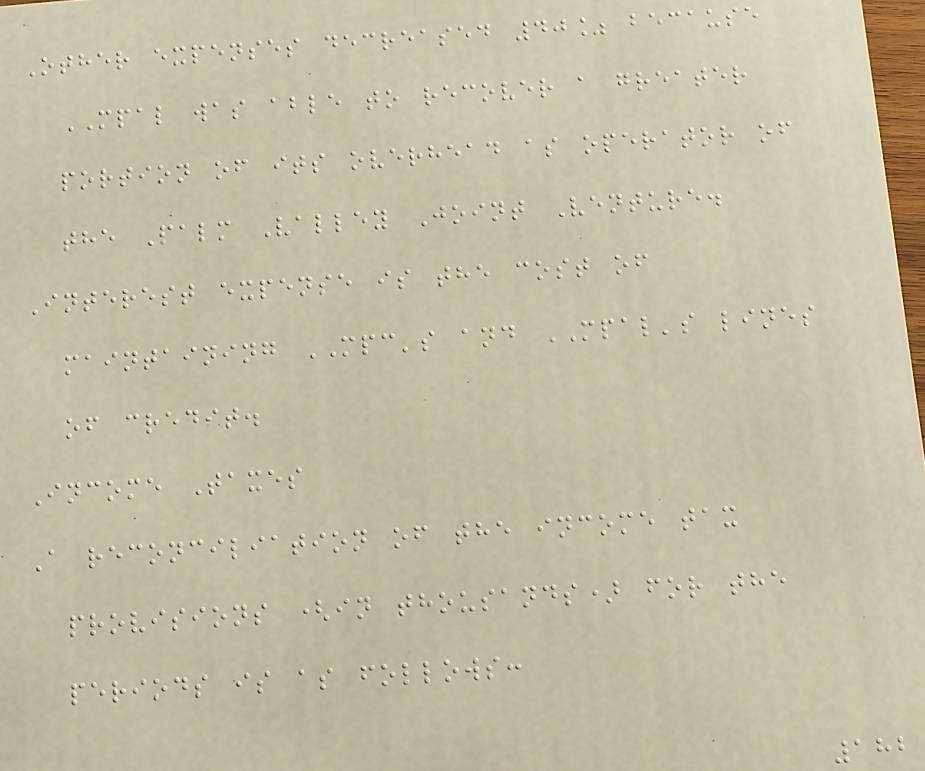Other expenses decreased 40% because
MPAL was able to recover a greater
portion of its overhead as operator of
the Palm Valley Joint Venture.
Interest expense is the cost of
maintaining MPC's and MPAL's lines
of credit.
Income Taxes
A reconciliation of the income tax
provisions (in thousands) for the
periods is as follows:
182
